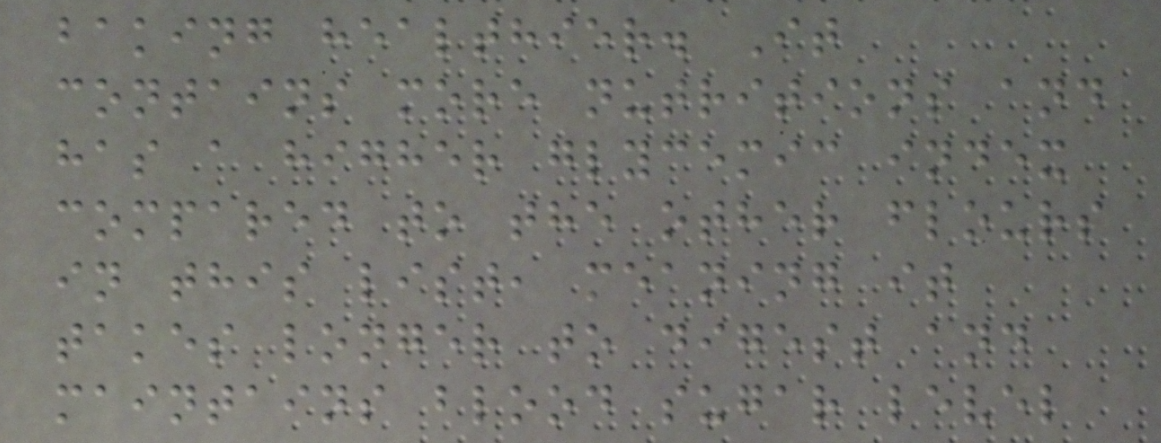baking healthier. It
contains more nutritions and
has a higher glycemic index
compared to the other flours
in this list, meaning it
takes longer to digest and
maintains blood sugar level
